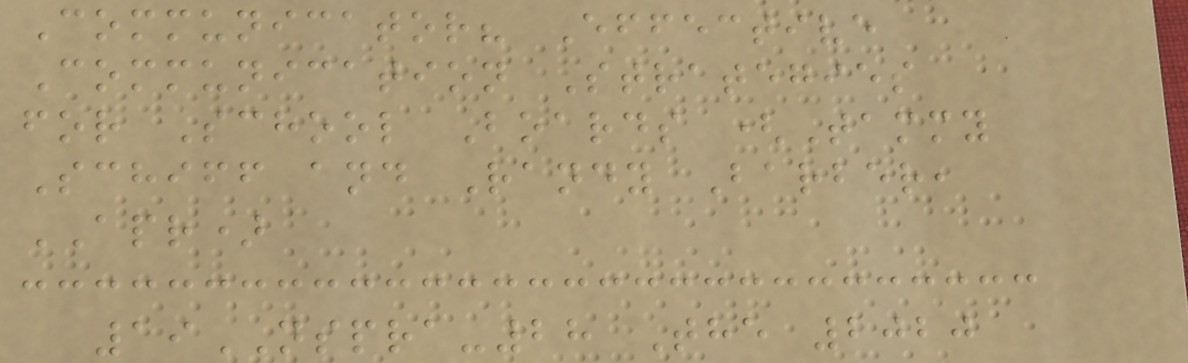Communicator? Effective
Communication Strategies
for School Boards (Tammy
Schiff and Randy Barber,
APR)
19NSPRA-28 The 2020
